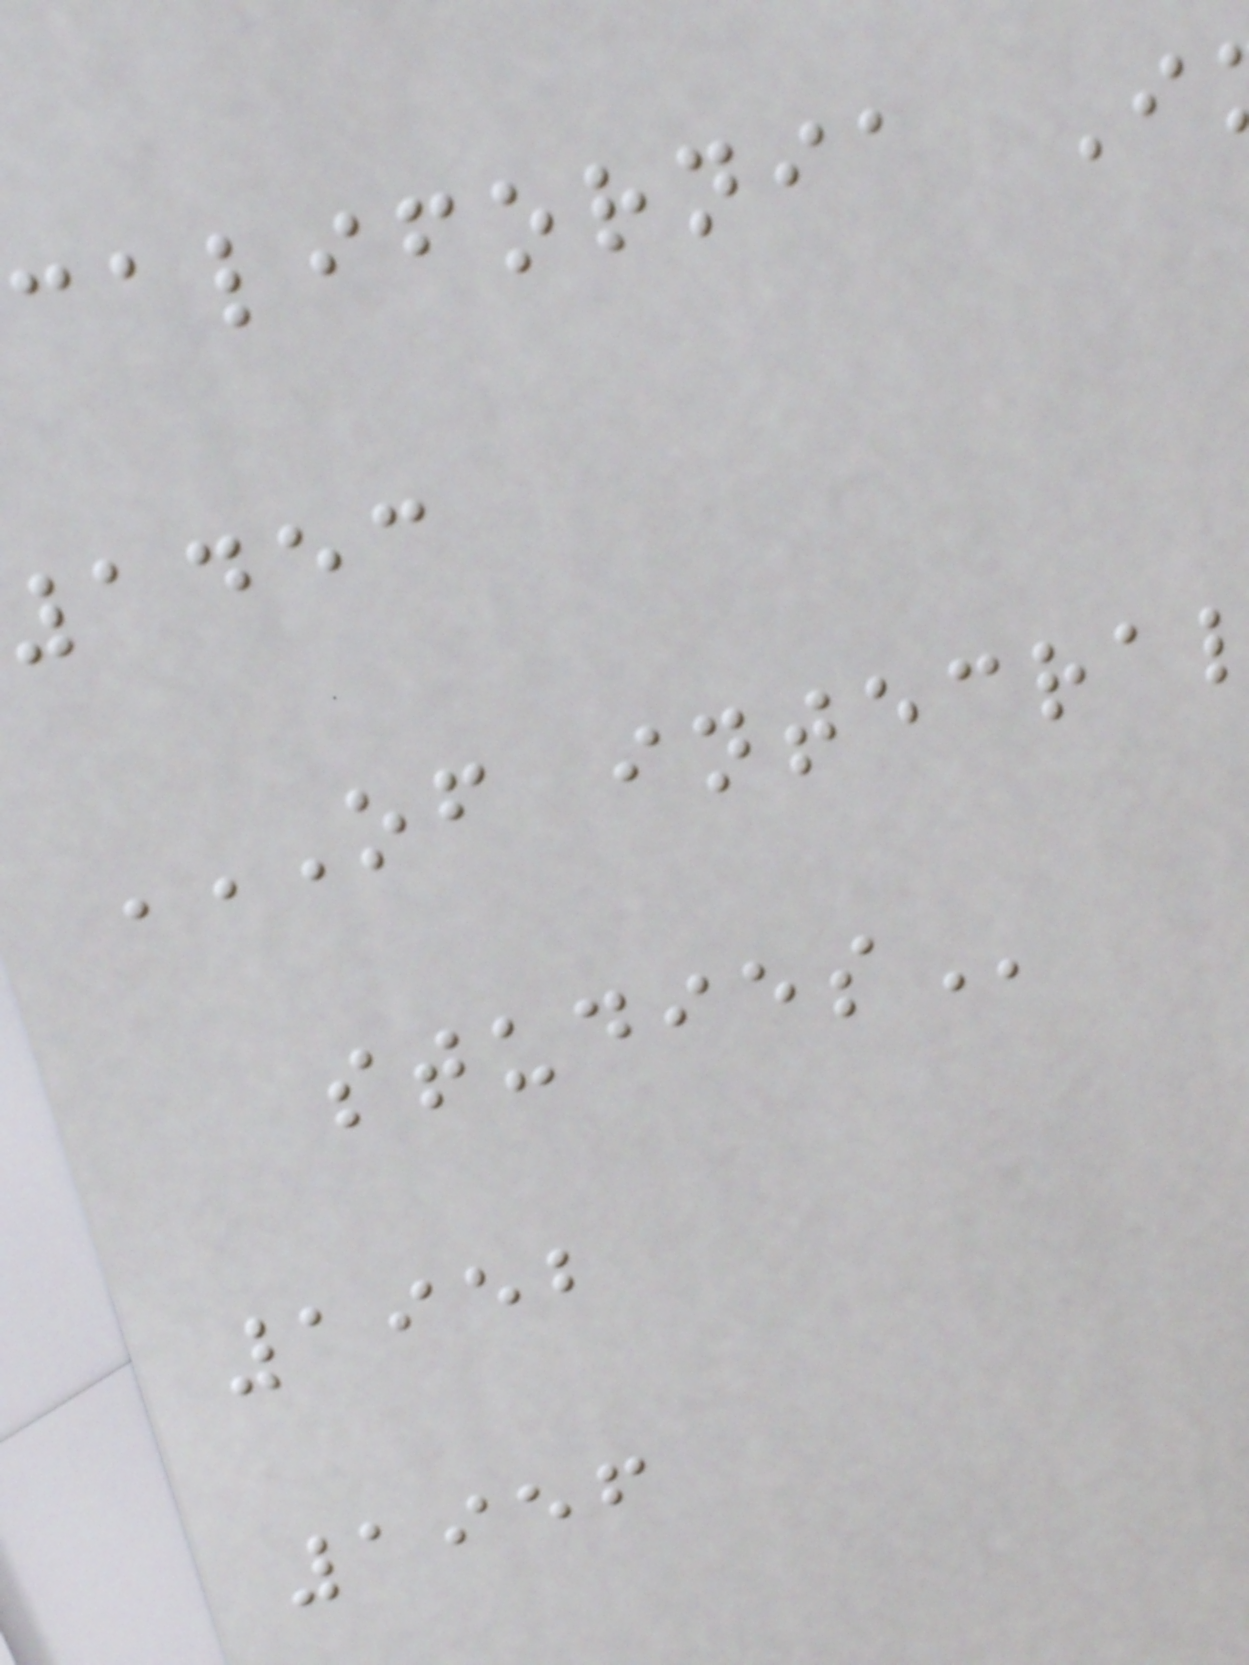california I
adec
1952
1956
